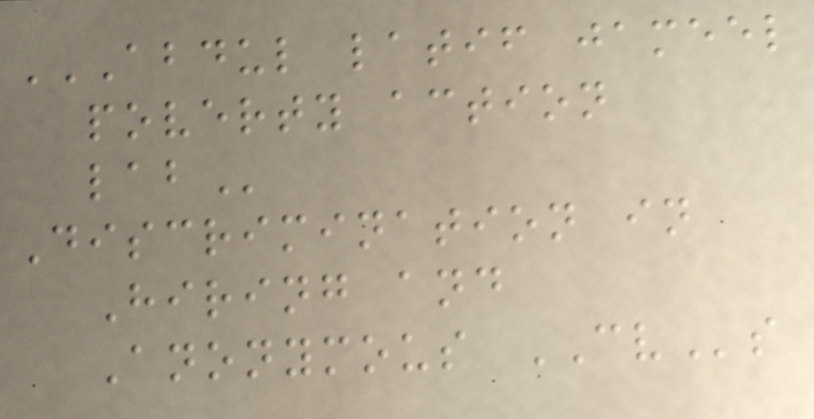ABDUL LATIF JAMEEL
POVERTY ACTION
LAB
Discrimination in
Hiring and
Anonymous CVs
